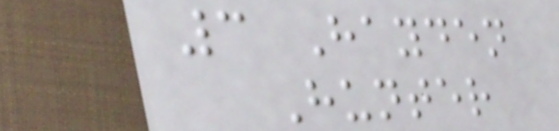3 Hayden
Hunter
